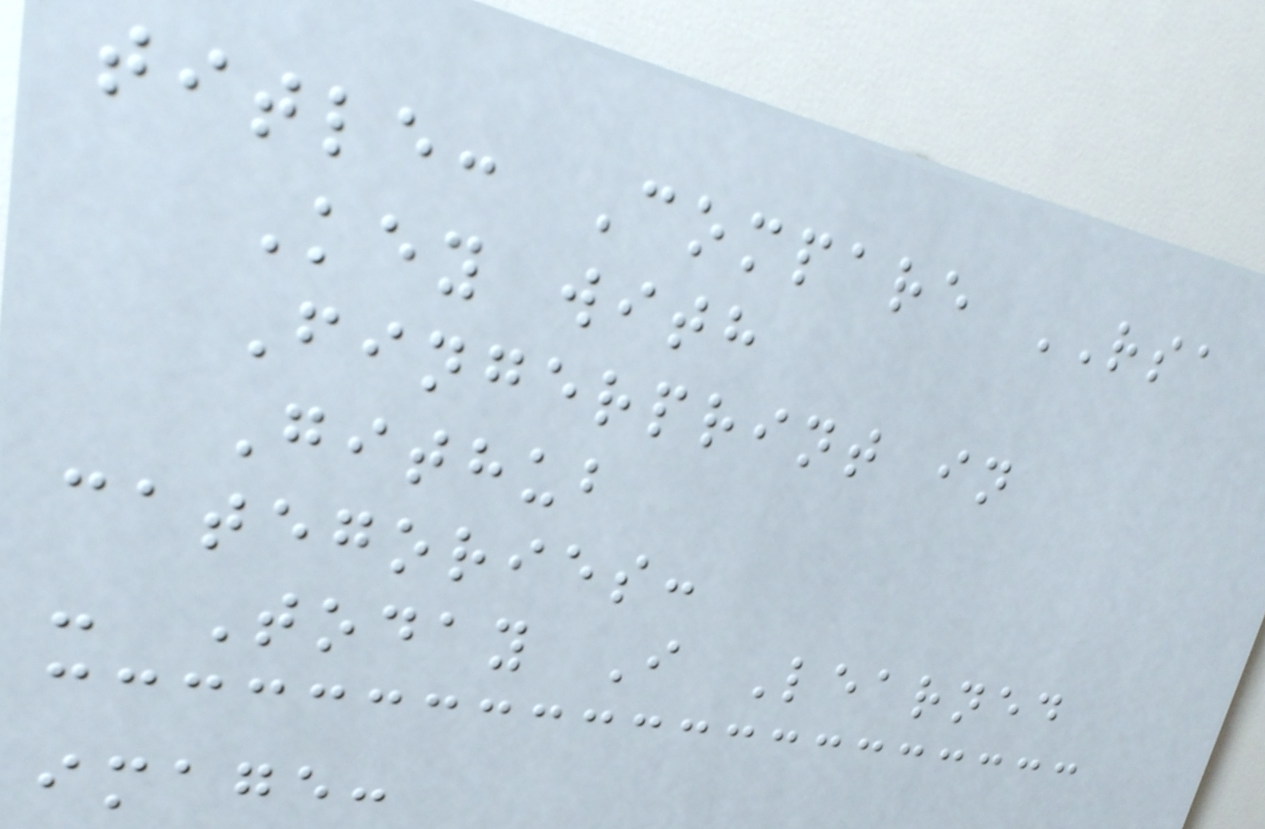title: Compare RSA
Key with
Fingerprint in
Github
categories:
- Today I Learned
image:
